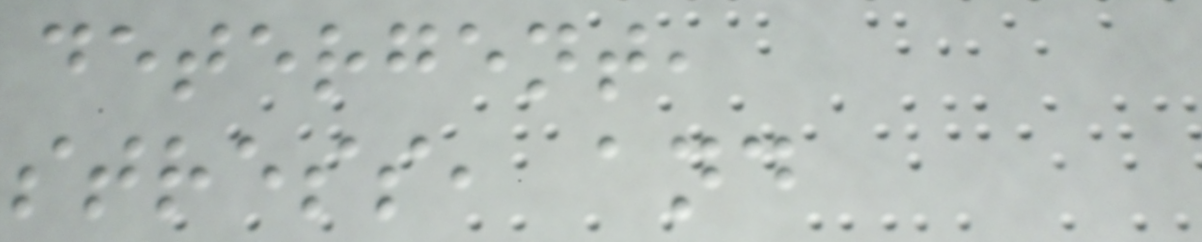detergent,
stress, and
